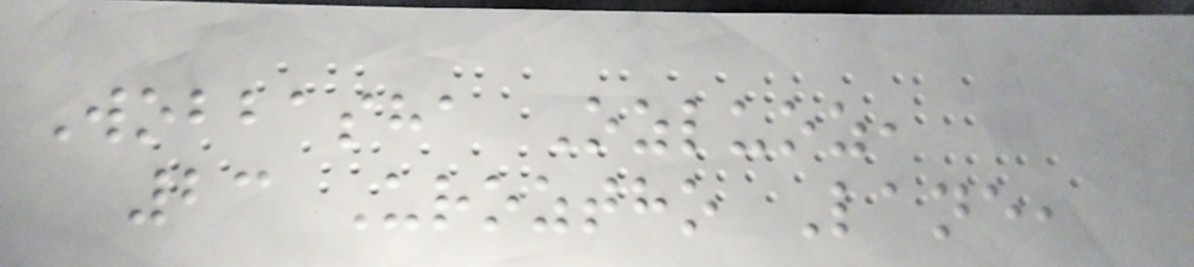Wobbasha Ozluoz,
23 Uroztho Lane,
